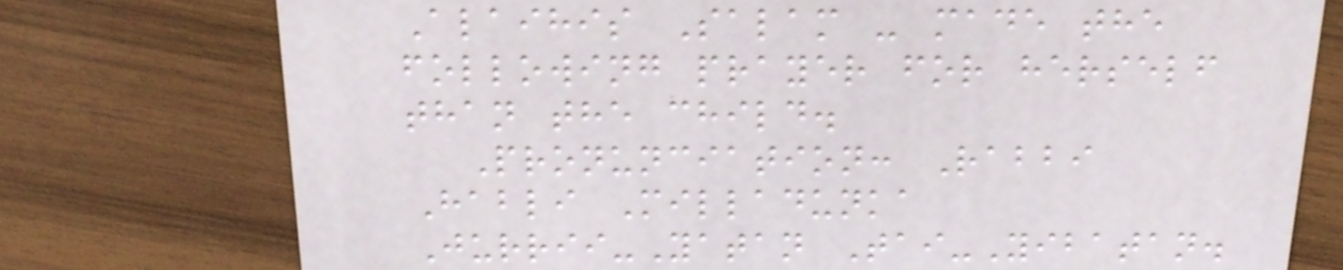Alaihis Salam - made the
following prayer for herself
than the child.
Pronunciation: Rabbi
Habli Milladunka
Jurrii-Yatan Tai-Yibatan.
